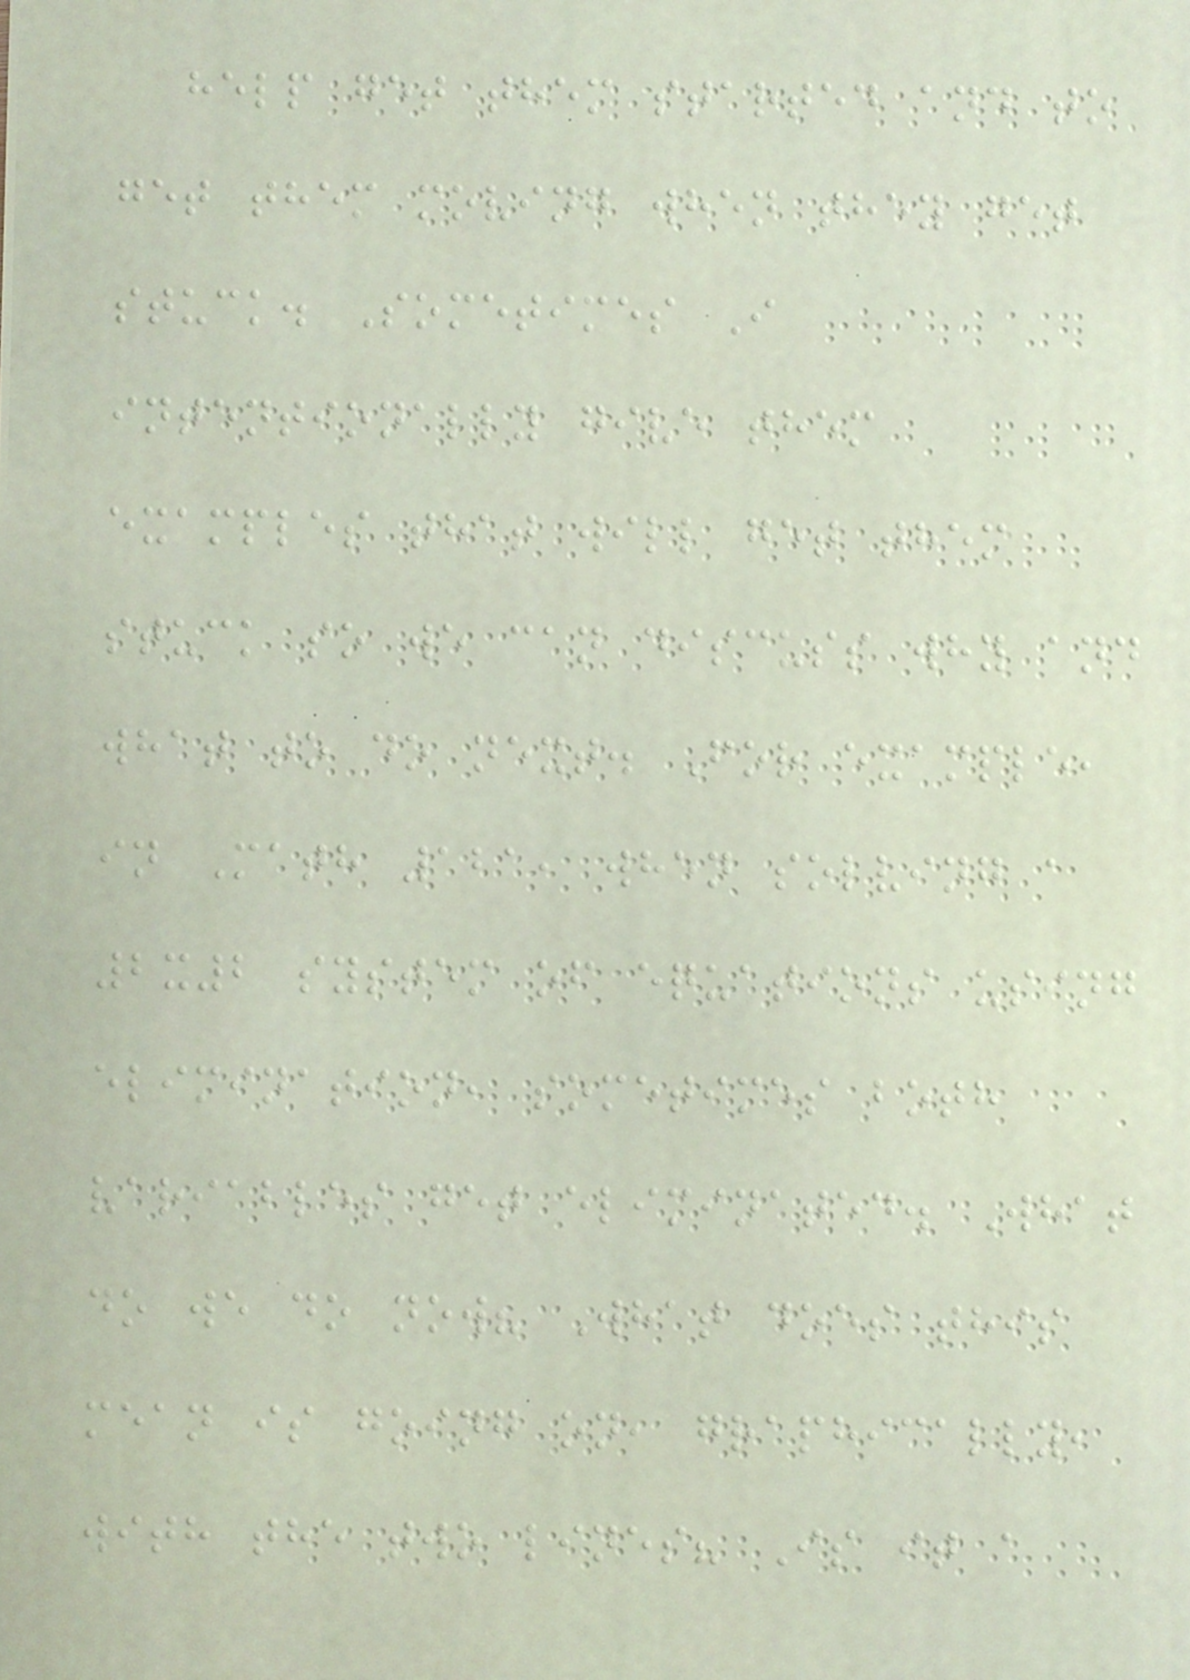help get them started and to
get them moving when they get
stuck. Sometimes I
intentionally give them
examples that will get them
stuck so we can discuss why and
what to do next. For example,
in Math 121, when solving a
2x2 system of equations using
elimination, sometimes both
variables get eliminated. What
do we do now? What does this
mean is going on, graphically,
with the two lines? Is it a
